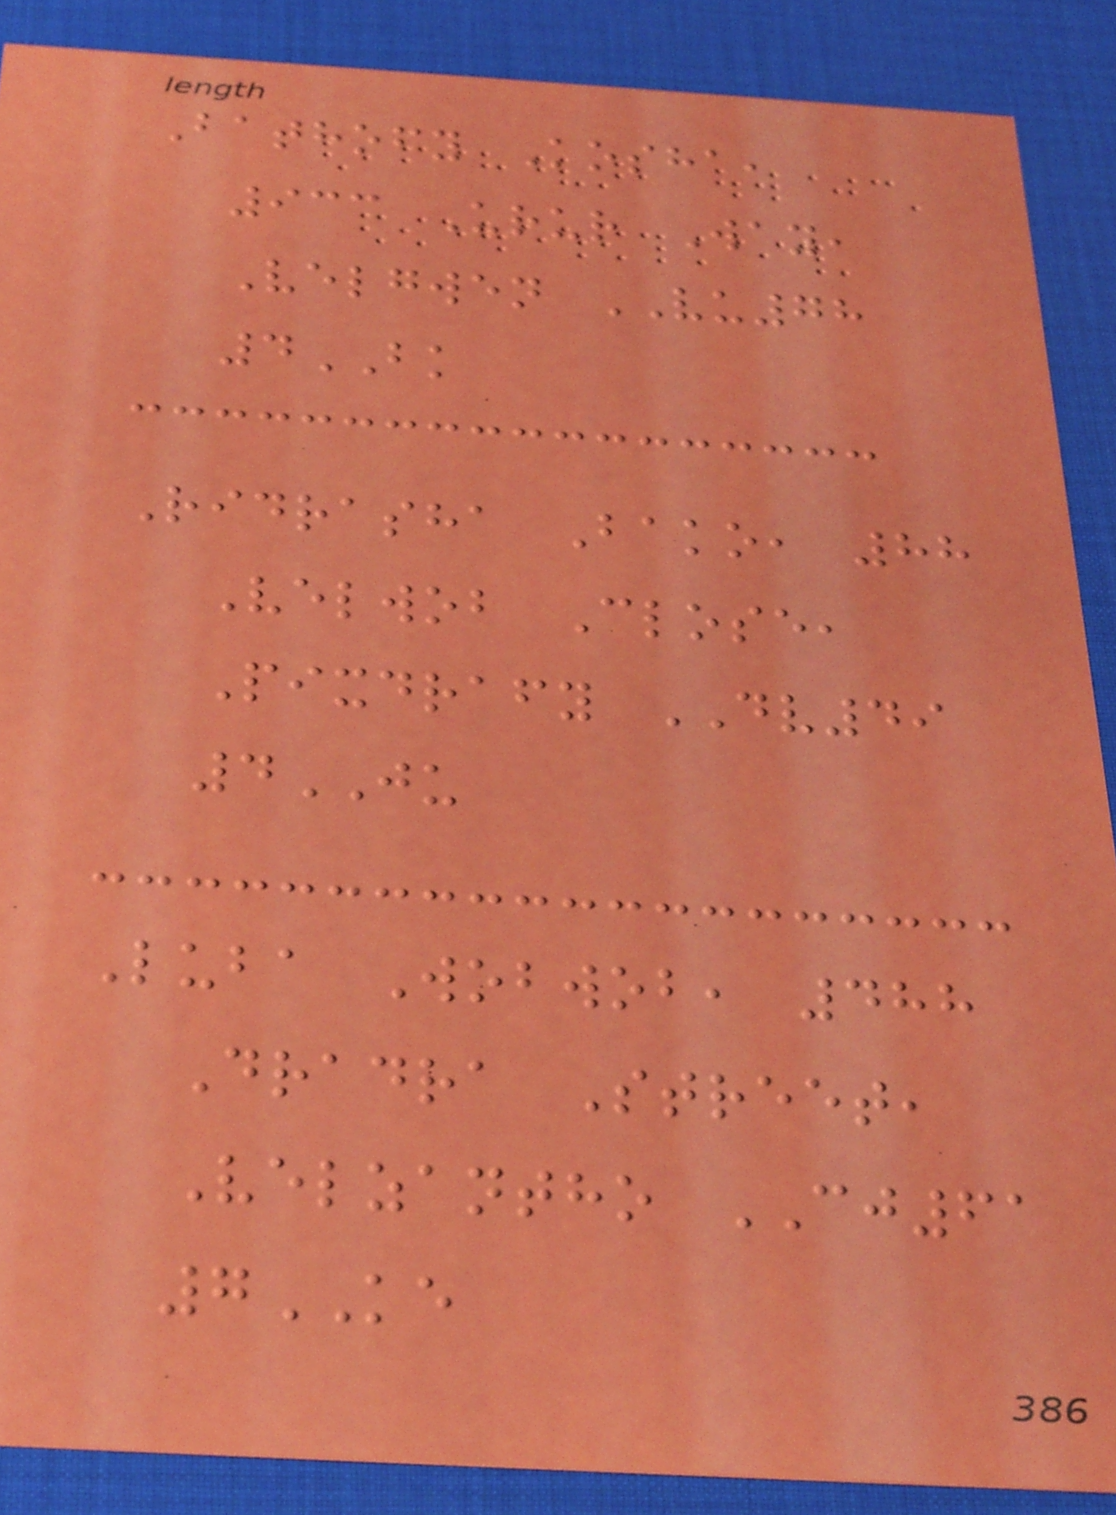Bathofy Kosha,
933 Urur Way,
Velgwen VU78
4BK
Ridrasha Bako, 88
Velwob Close,
Pixdrafy DV49
4JU
Luba Wobwob, 488
Dradra Street,
Velzantho CJ61
7KE
